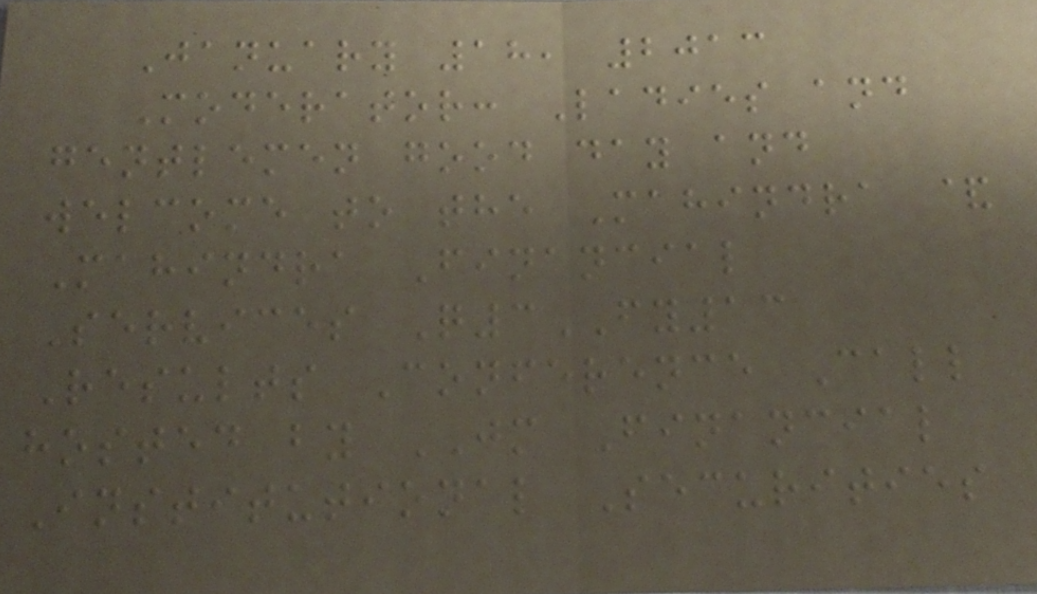January 18, 2013
Moderator: Ladies and
gentlemen good day and
welcome to the Mahindra &
Mahindra Financial
Services Q3FY13
Results Conference Call
hosted by JM Financial
Institutional Securities
